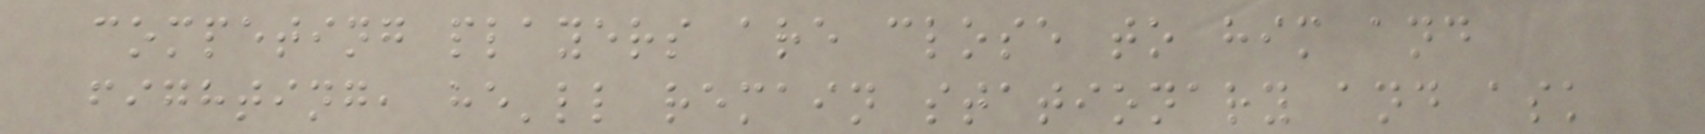competing players are close to him and
fighting, he'll remain stationary and ask
